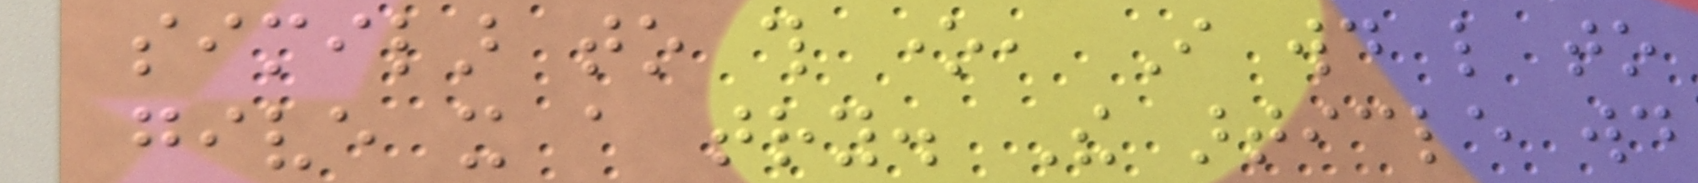similar to this one, I would like to
give it a try. The article would
